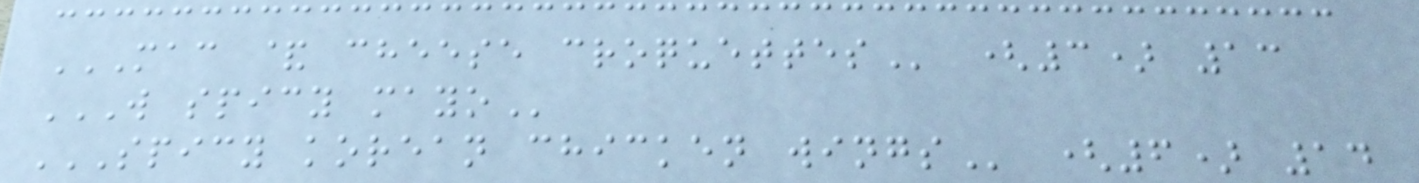MAC & CHEESE CROQUETTES (3) 13
W SPICY MAYO
SPICY KOREAN CHICKEN WINGS (6) 14
